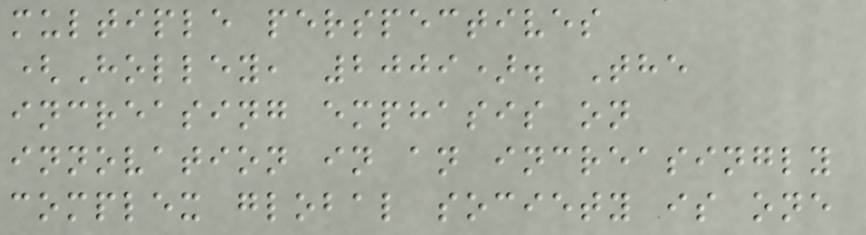multiple perspectives
(Holley, 2009). The
increasing emphasis on
innovation in an increasingly
complex global society is one
